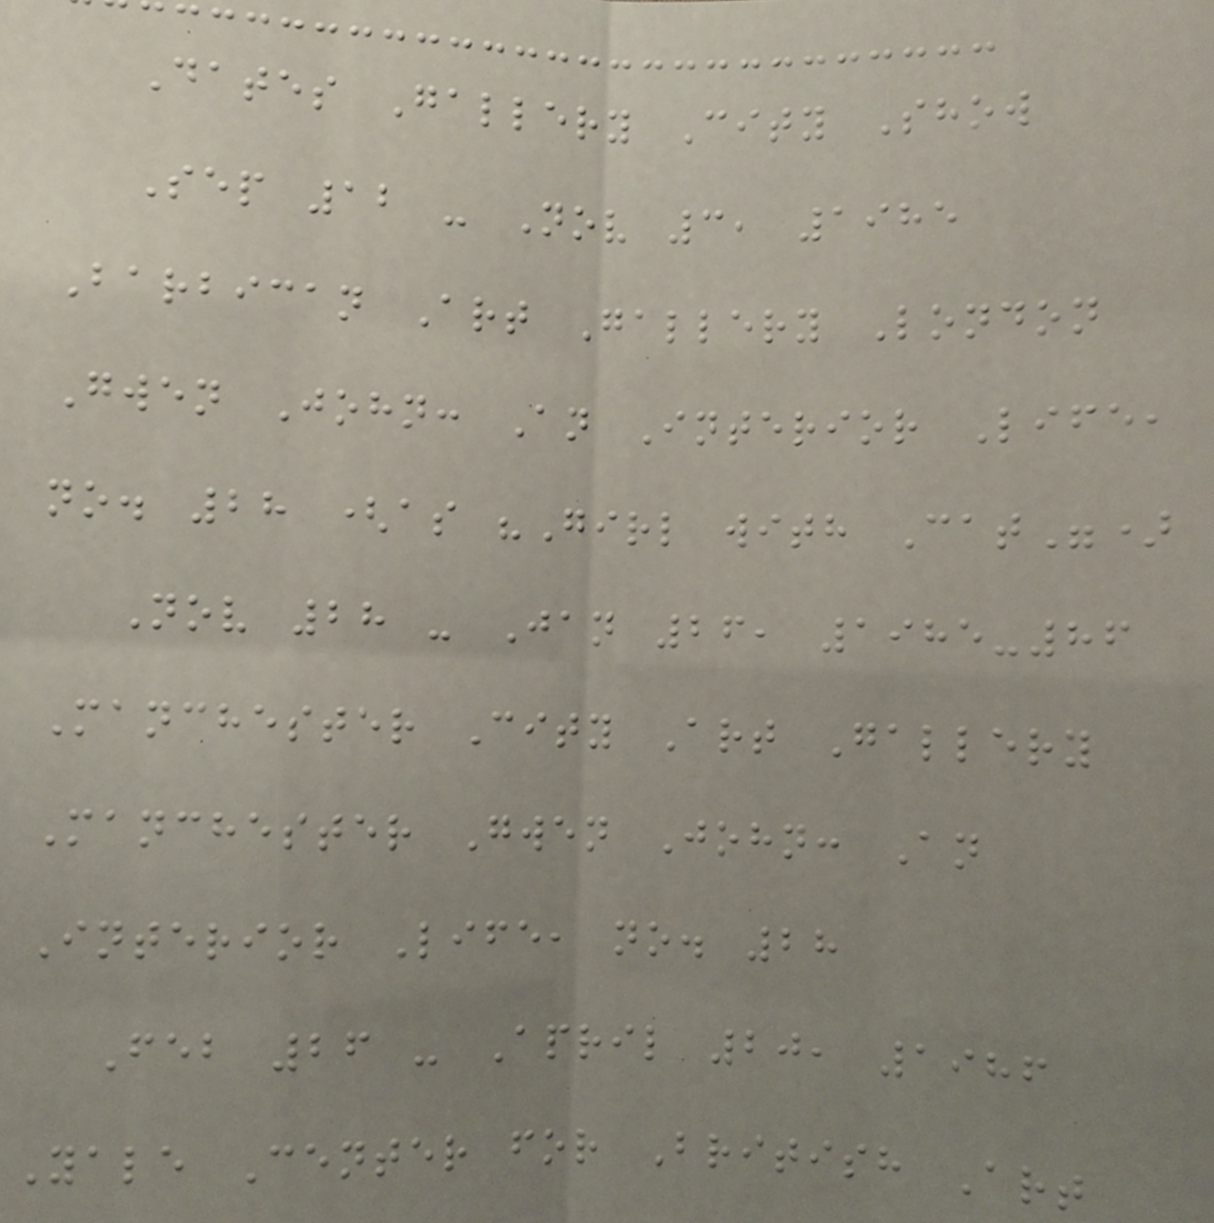Dates Gallery City Show
Sep 12 - Nov 3, 1985
Barbican Art Gallery London
Gwen John: An Interior Life,
no. 28 (as "Girl with Cat")
Nov 28 - Jan 26, 1985-86
Manchester City Art Gallery
Manchester Gwen John: An
Interior Life, no. 28
Feb 26 - April 20, 1986
Yale Center for British Art
